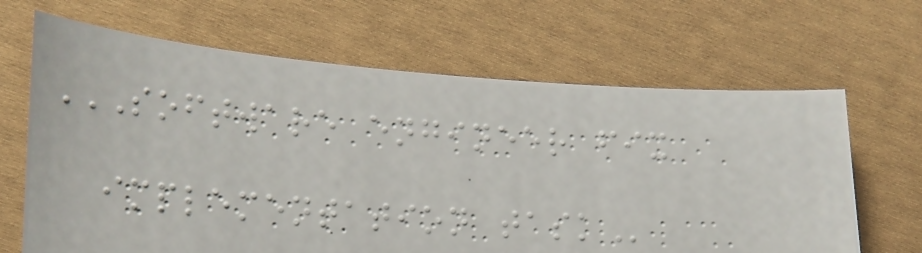SOFTWARE ENGINEER FIX
IMPLEMENTATION TASK
